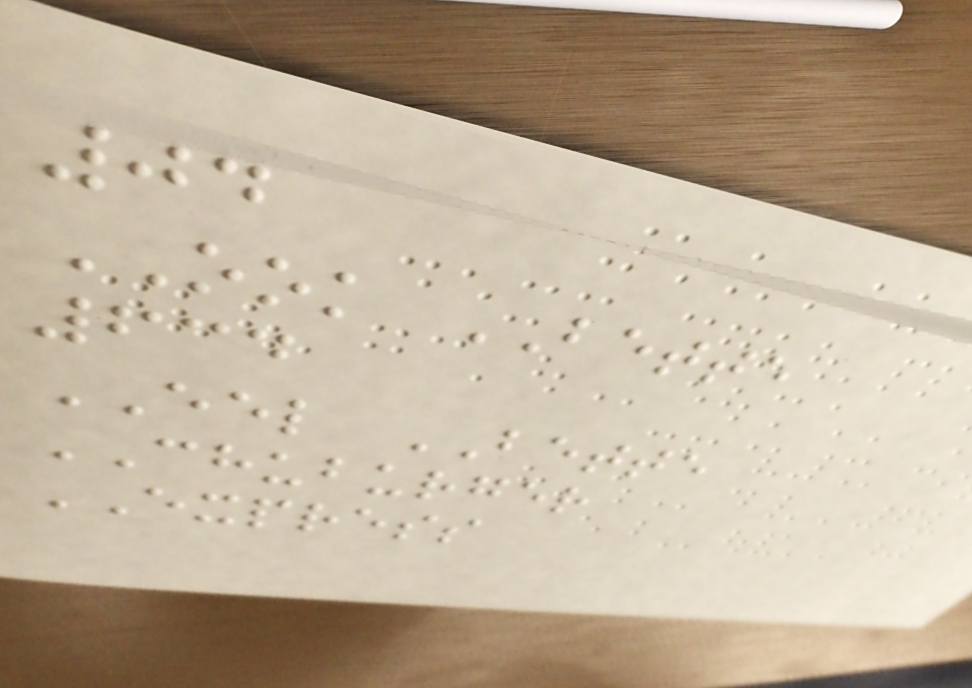04
OOK BETTE
634
EEL BETTE
CHUBURGER
EXPRESS
